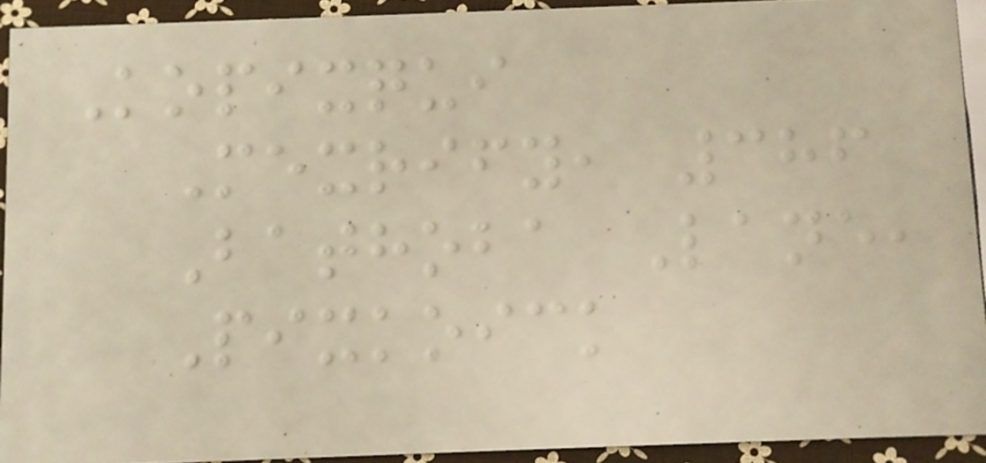Kopixqui
Mexrify, 386
Bathoba Lane,
Pixkoick
